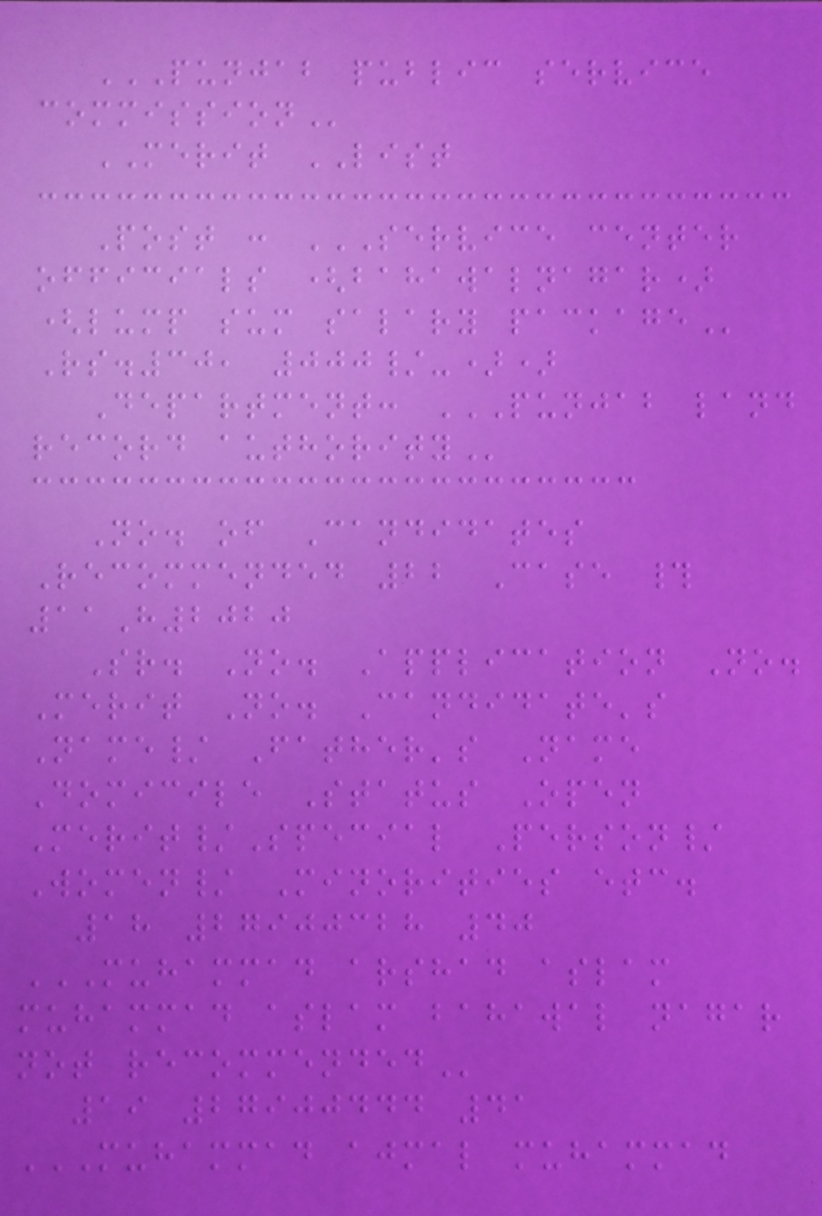PUNJAB PUBLIC SERVICE
COMMISSION
MERIT LIST
Post : SERVICE CENTER
OFFICIALS (BAHAWALNAGAR)
(LUMP SUM SALARY PACKAGE
Rs.30, 000/-))
Department: PUNJAB LAND
RECORD AUTHORITY
No. of Candidates
Recommended 22 Case #
11H2020
Sr. No. Application No.
Merit No. Candidate's
Name/ Father's Name
Domicile Status Open
Merit/Special Person/
Women/ Minorities etc.
18 27900328 40
MUHAMMAD ARSHAD ASLAM
MUHAMMAD ASLAM BAHAWAL NAGAR
NOT RECOMMENDED
19 27900444 41
MUHAMMAD AJMAL MUHAMMAD
